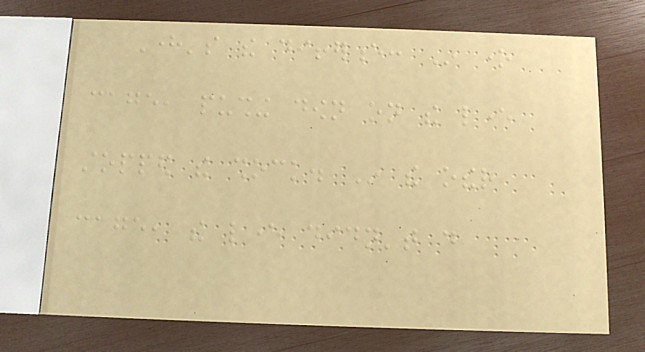Here's the difference: In one
cage, pushing down on the lever
stopped the shock. In the other
cage, the lever didn't do
